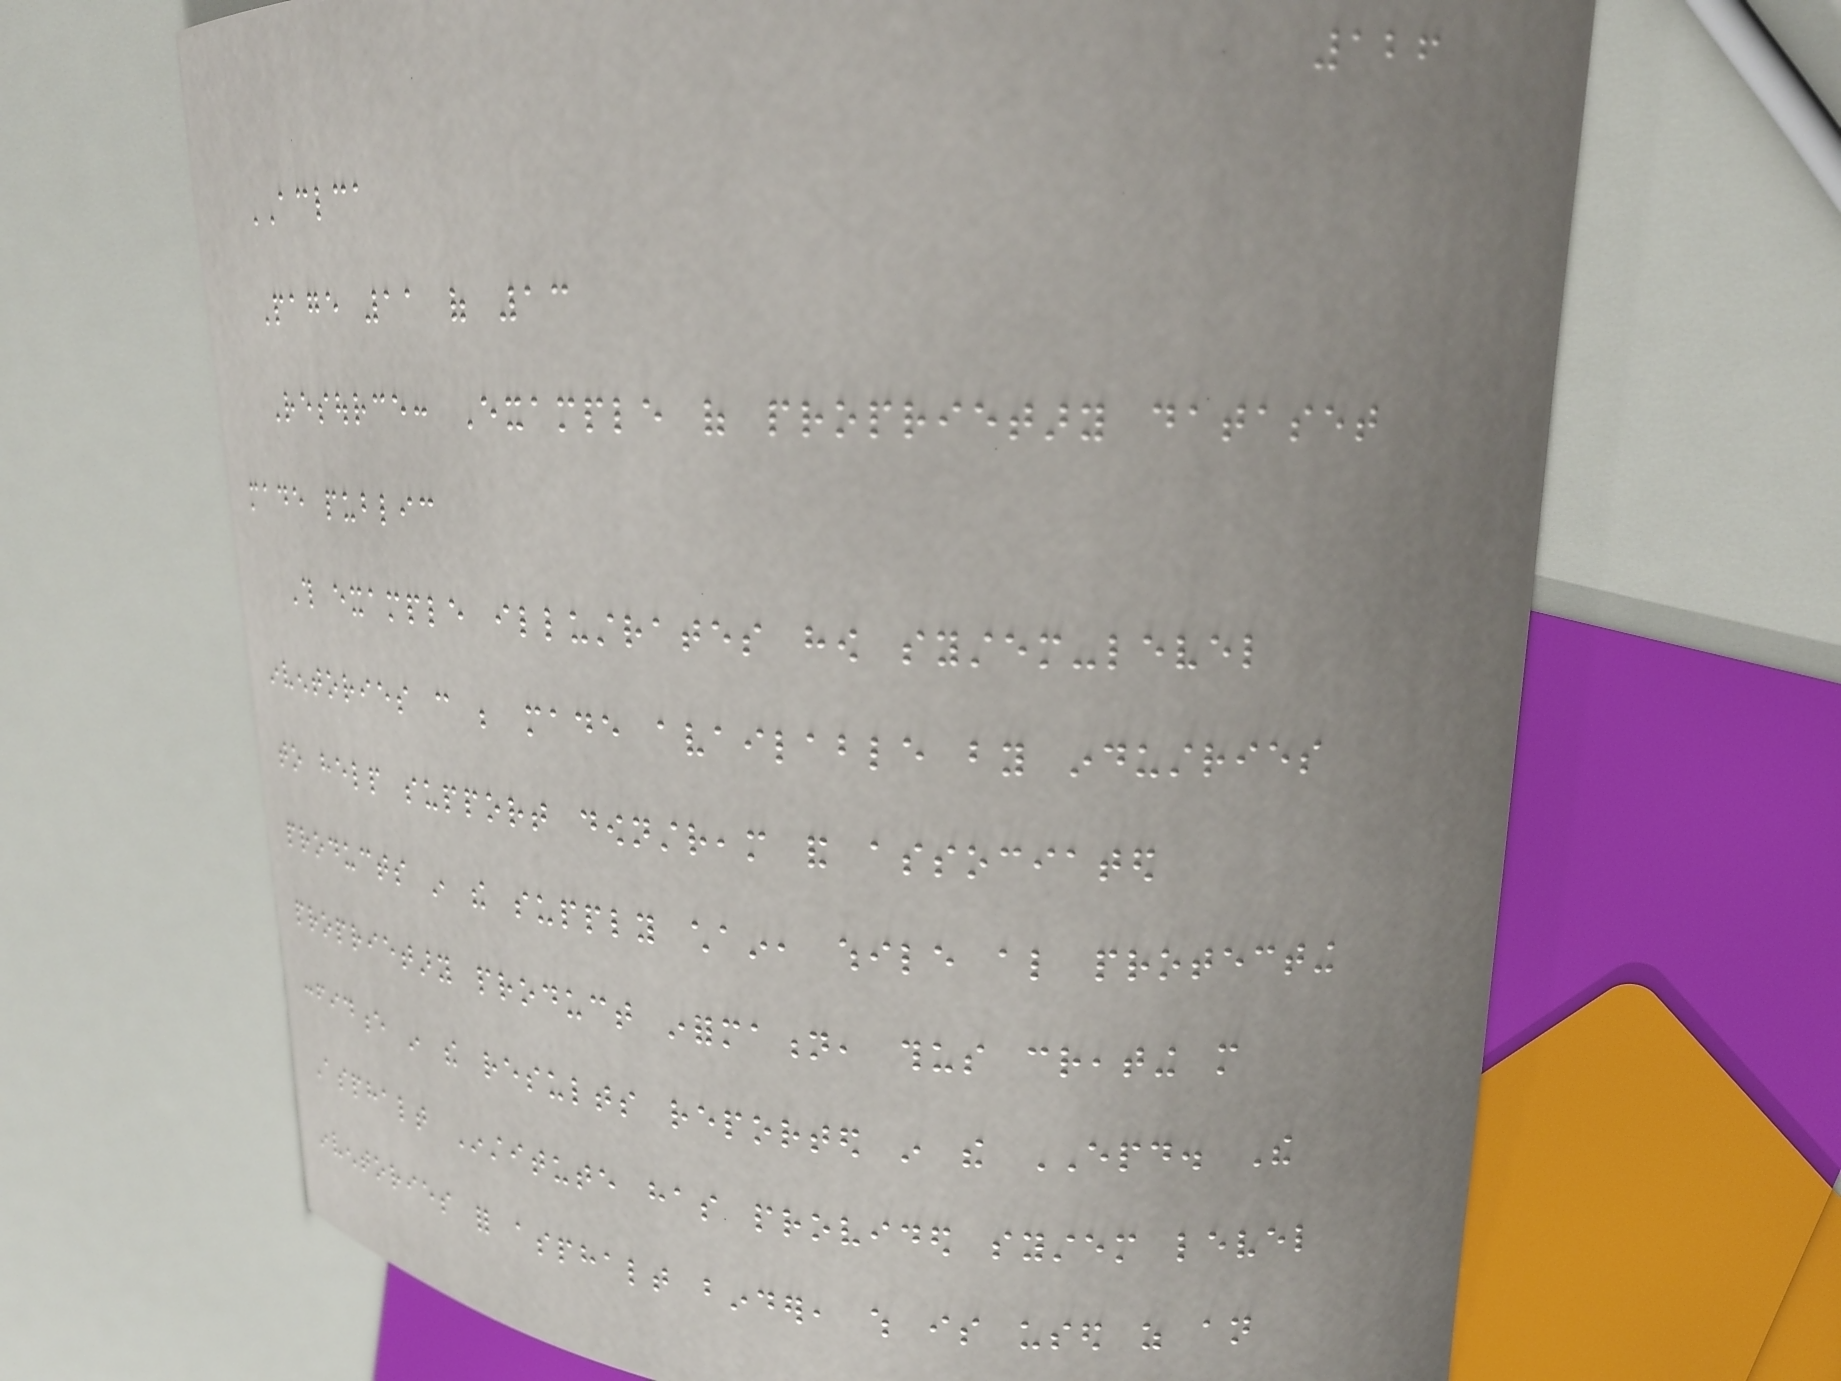126
ACLCA
Page 11 of 13
Resource: Example of proprietary dataset
made public
This example illustrates how system-level
inventories can be made available by industries
to help support downstream and associated
products in the supply chain, while also protecting
proprietary product information, thus creating more
confidence in the results reported in the EPD. The
Asphalt Institute has provided system level
inventories for asphalt binder, which is used as an
